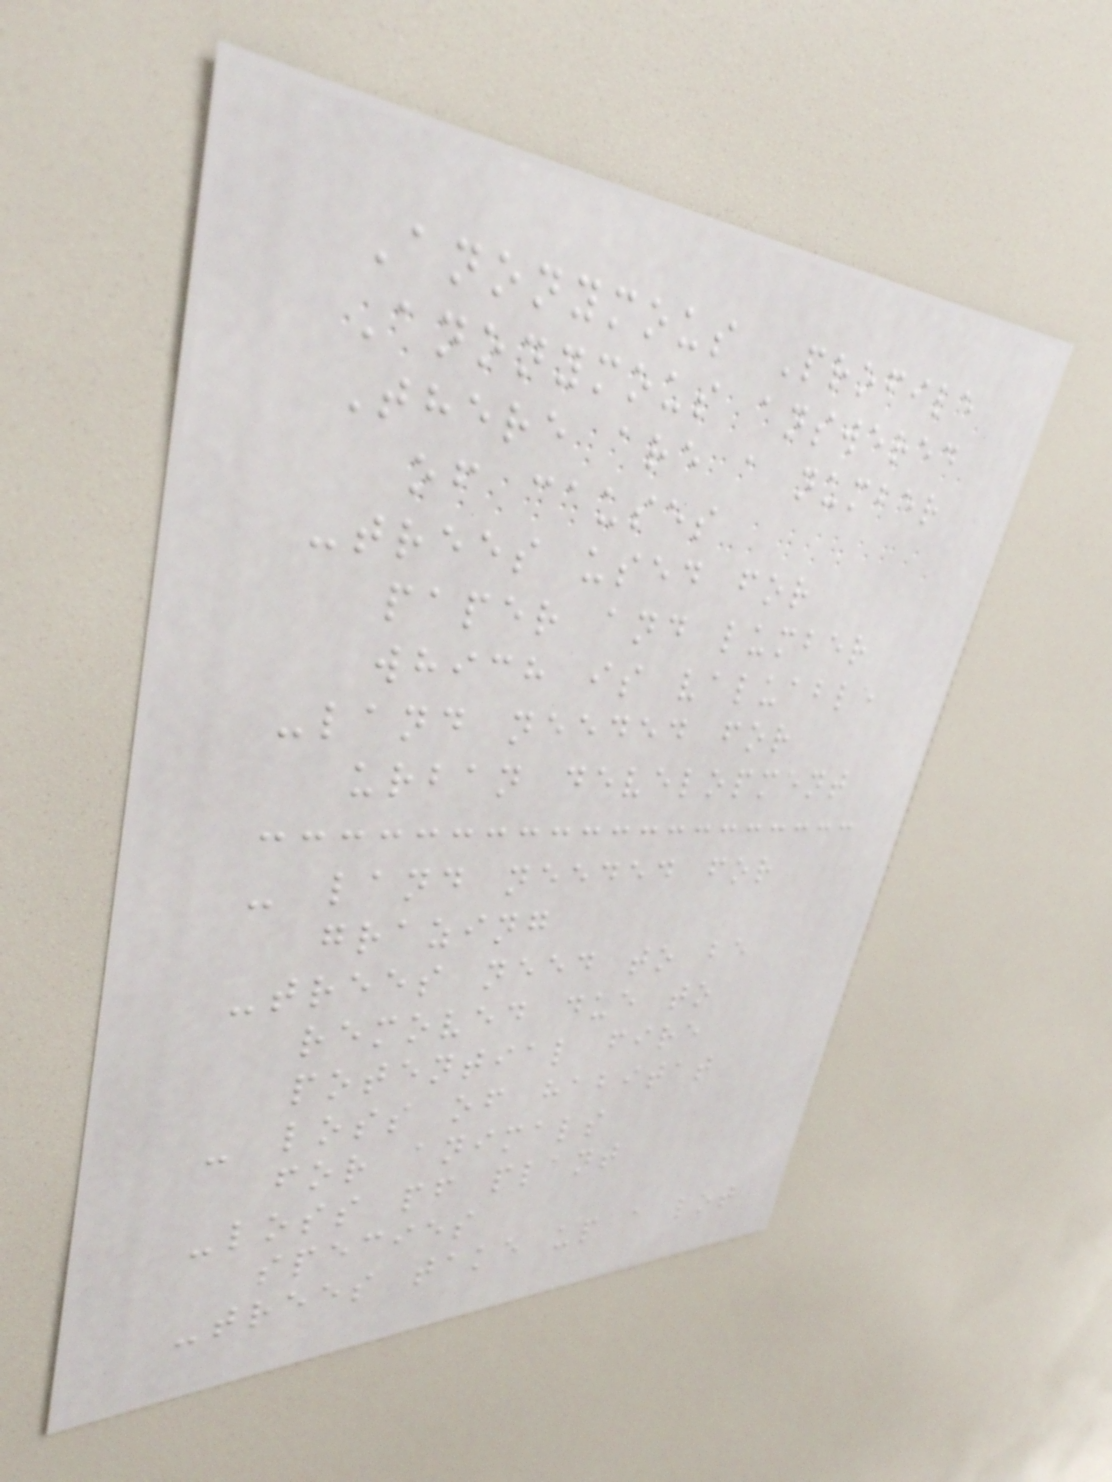Anonymous Profile
Anonymous answered
There are a number
of causes
-trees used for
paper and lumber
which is valuable
-land needed for
urban development
- land needed for
grazing
-trees need to be
removed due to
potential fire
- loss of habitat
for animals
-loss pf plant
species
-trees take up a lot
